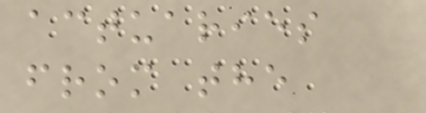actuaries
from the
